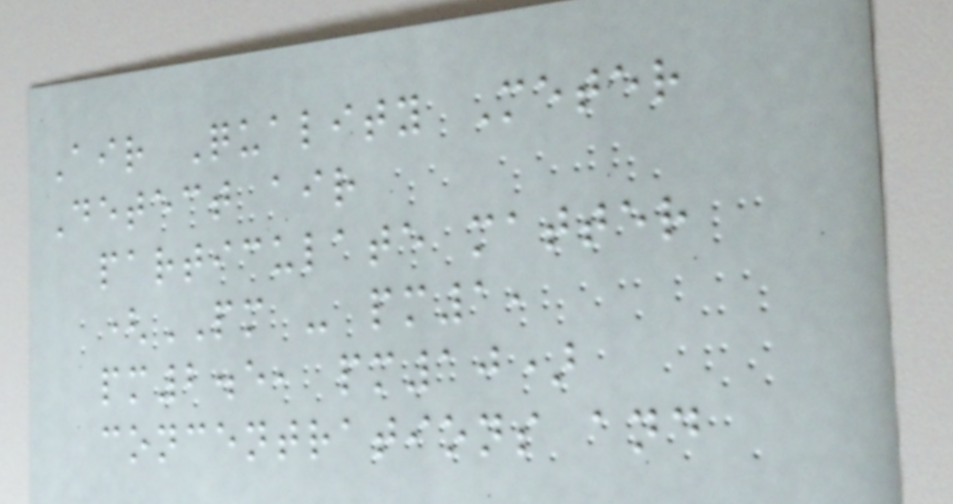Air Quality Meter
Detect air
particulate matter
(PM - pm1,
pm2.5, pm10)
concentrations and
